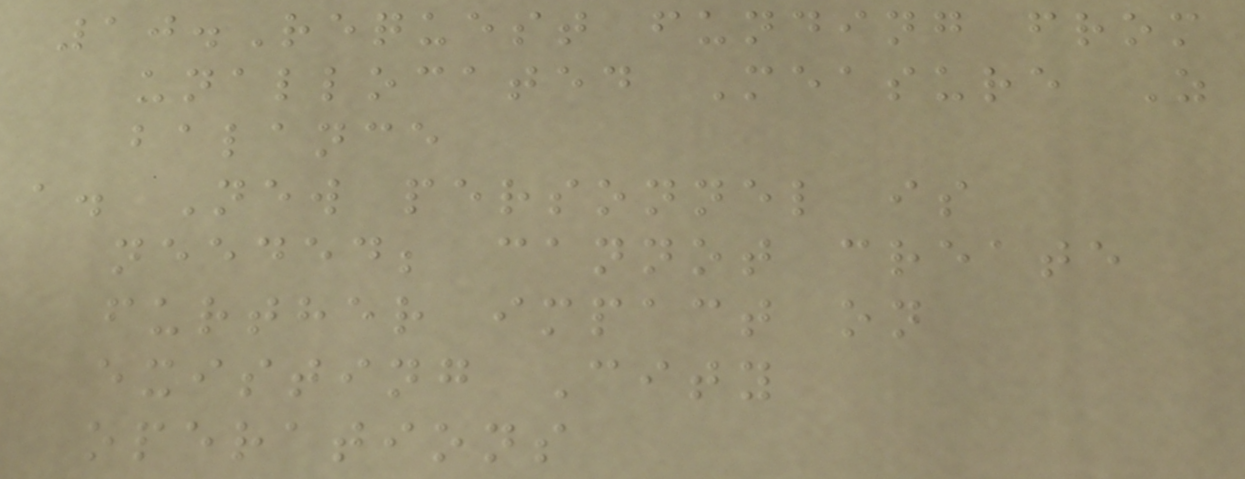10.Request funding from
unallocated Measure Z
balance
a. New personnel is
needed; cannot create
further impact on
existing City
operations
